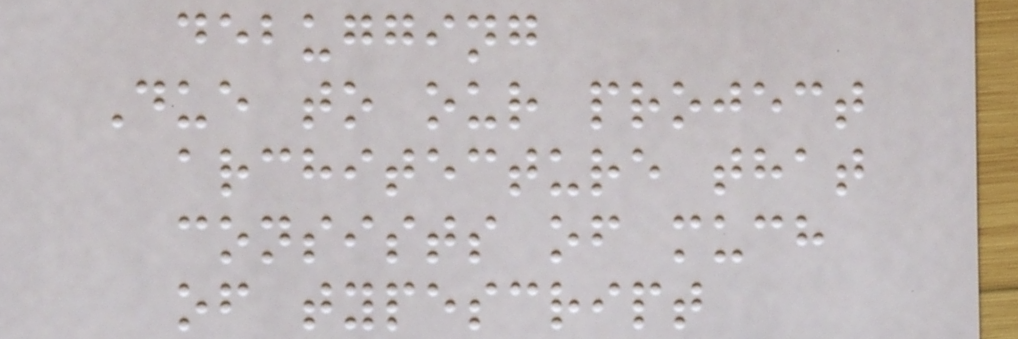debugging
Due to our project
architecture that
consists of much
of typescript
